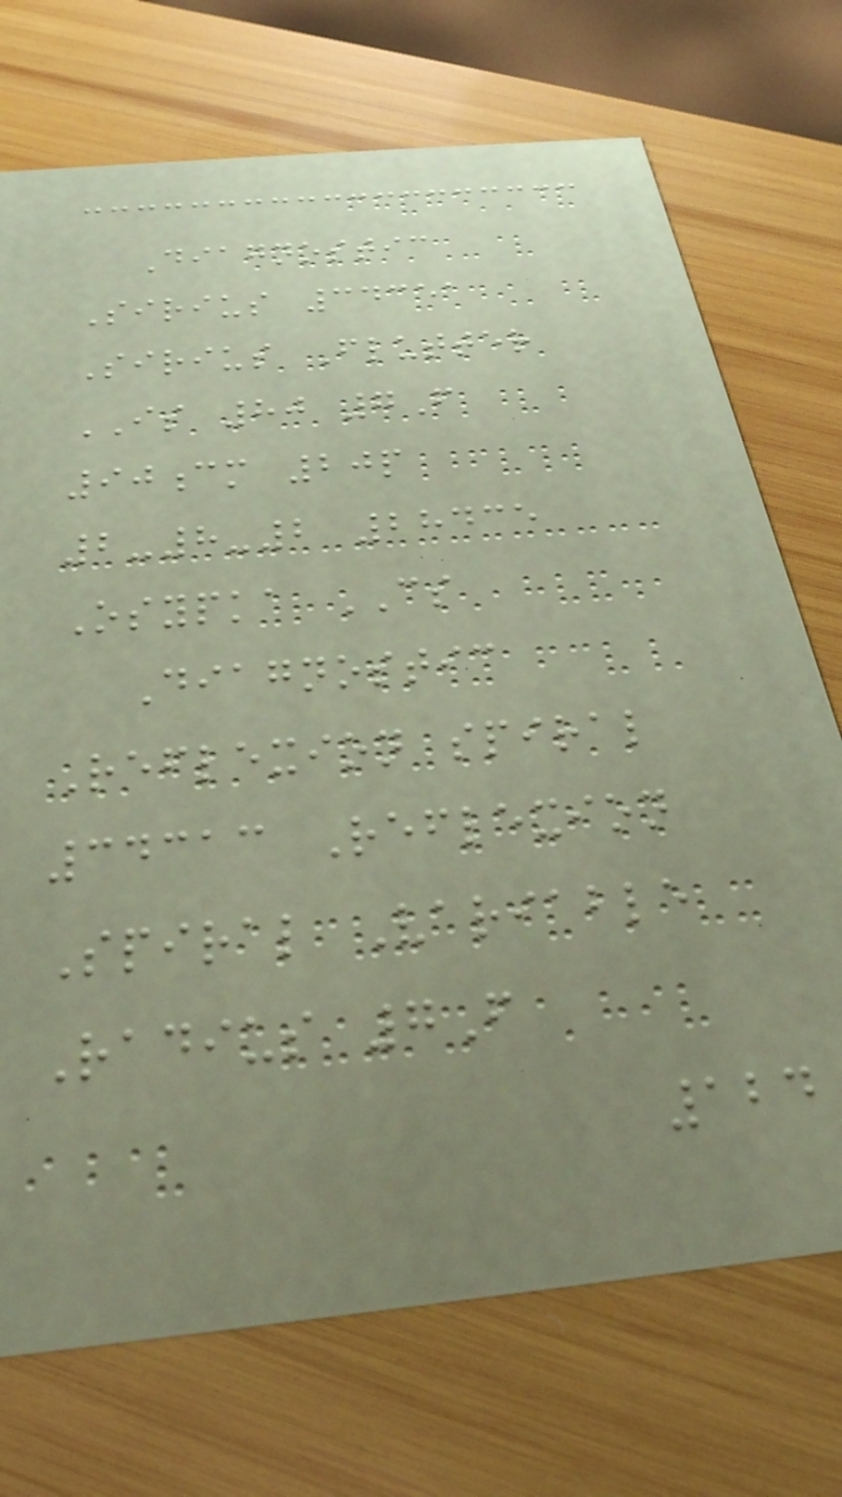Diagnostic
Sirius 34351
Sirius Flutter
IS 80 7F
90cm 20p
2-8-2 28435
Osypka CS
Diagnostic
Reflexion spiral
34313 Reflexion
Spiral Variable
Radius 7F
124
